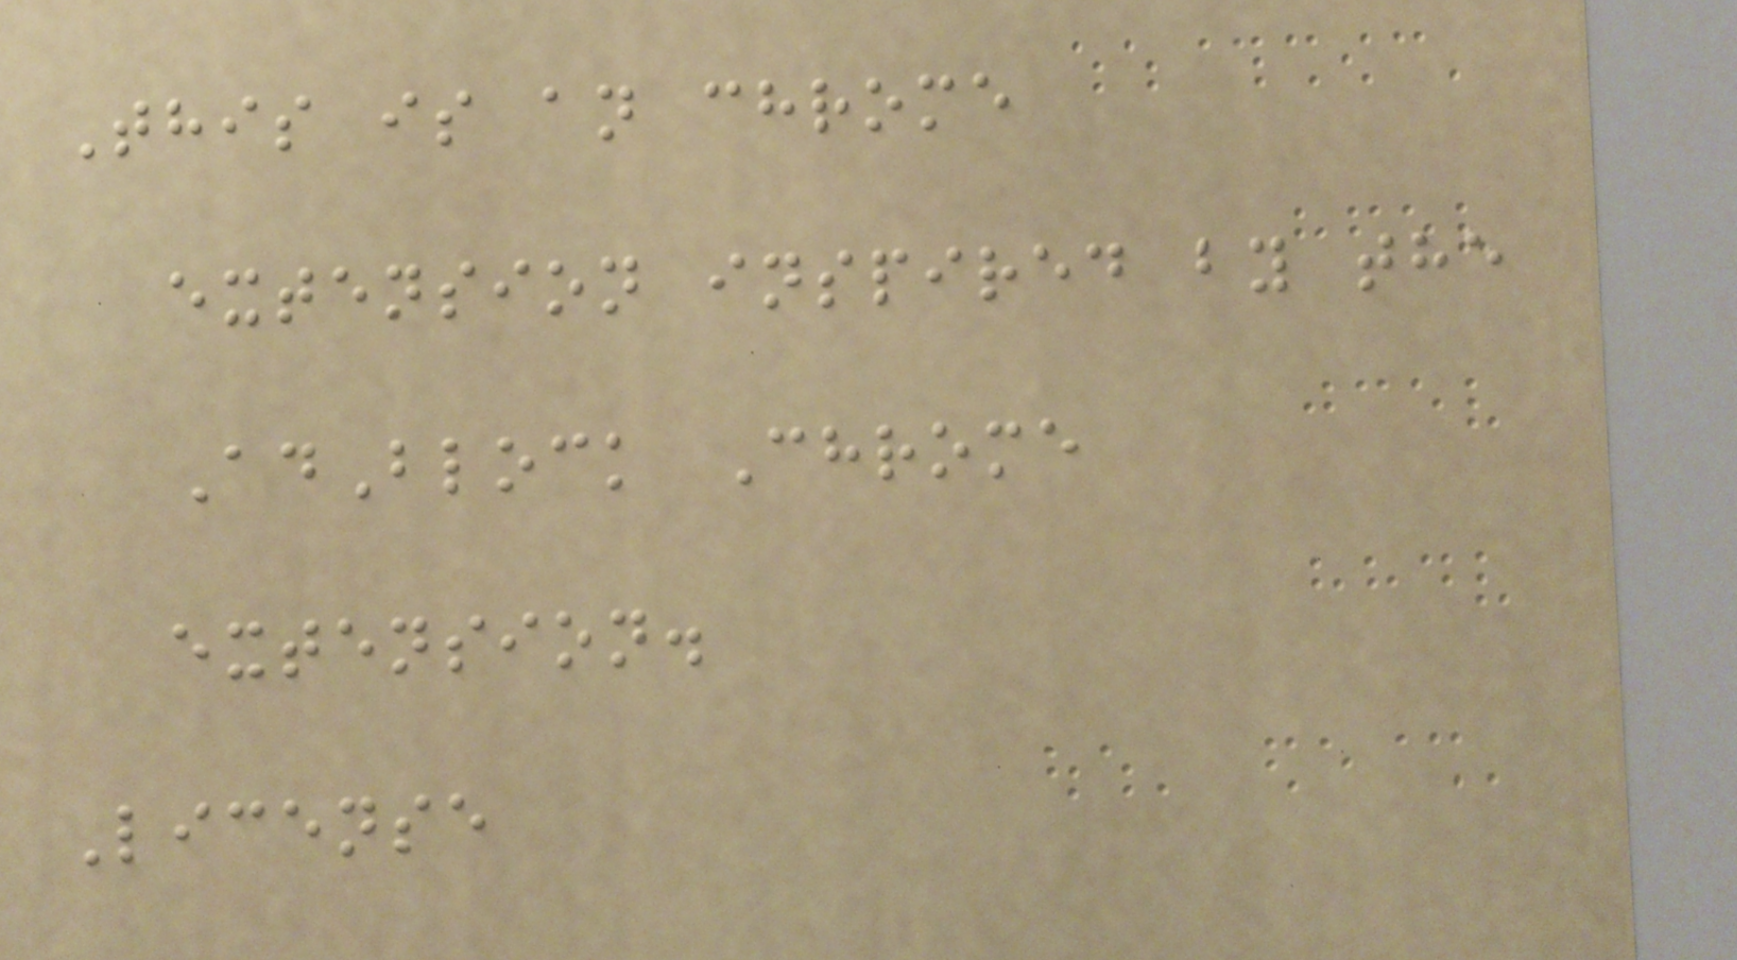This is an chrome
extension inspired by the
AdBlock Chrome
extension.
License
